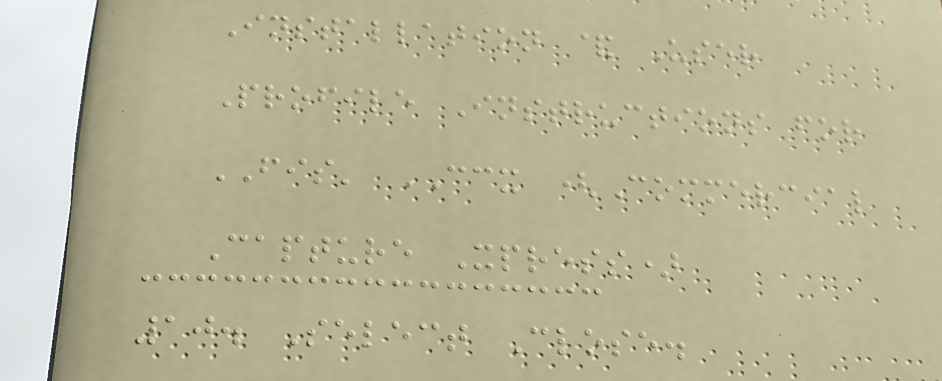Installation & User
Profile Instructions for
FIS' CCX (Commercial
Capture Xpress)
10. Select Close.
